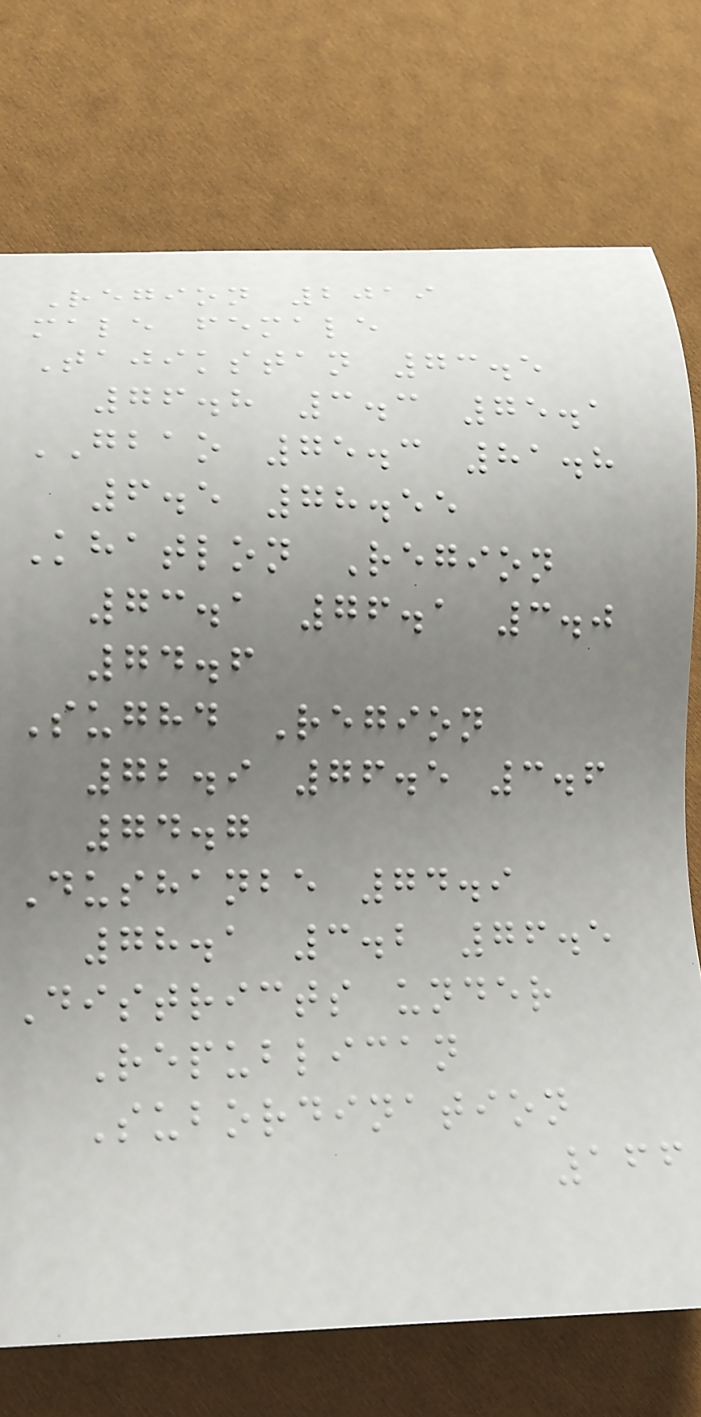Region 2019
male female
Tajikstan 73.5
76.8 3.3 75.1
GBAO 75.3 81.8
6.5 78.55
Khatlon Region
73.1 76.1 3.0
74.6
Sughd Region
72.9 76.5 3.6
74.7
Dushanbe 74.9
78.1 3.2 76.5
Districts under
Republican
Subordination
166
